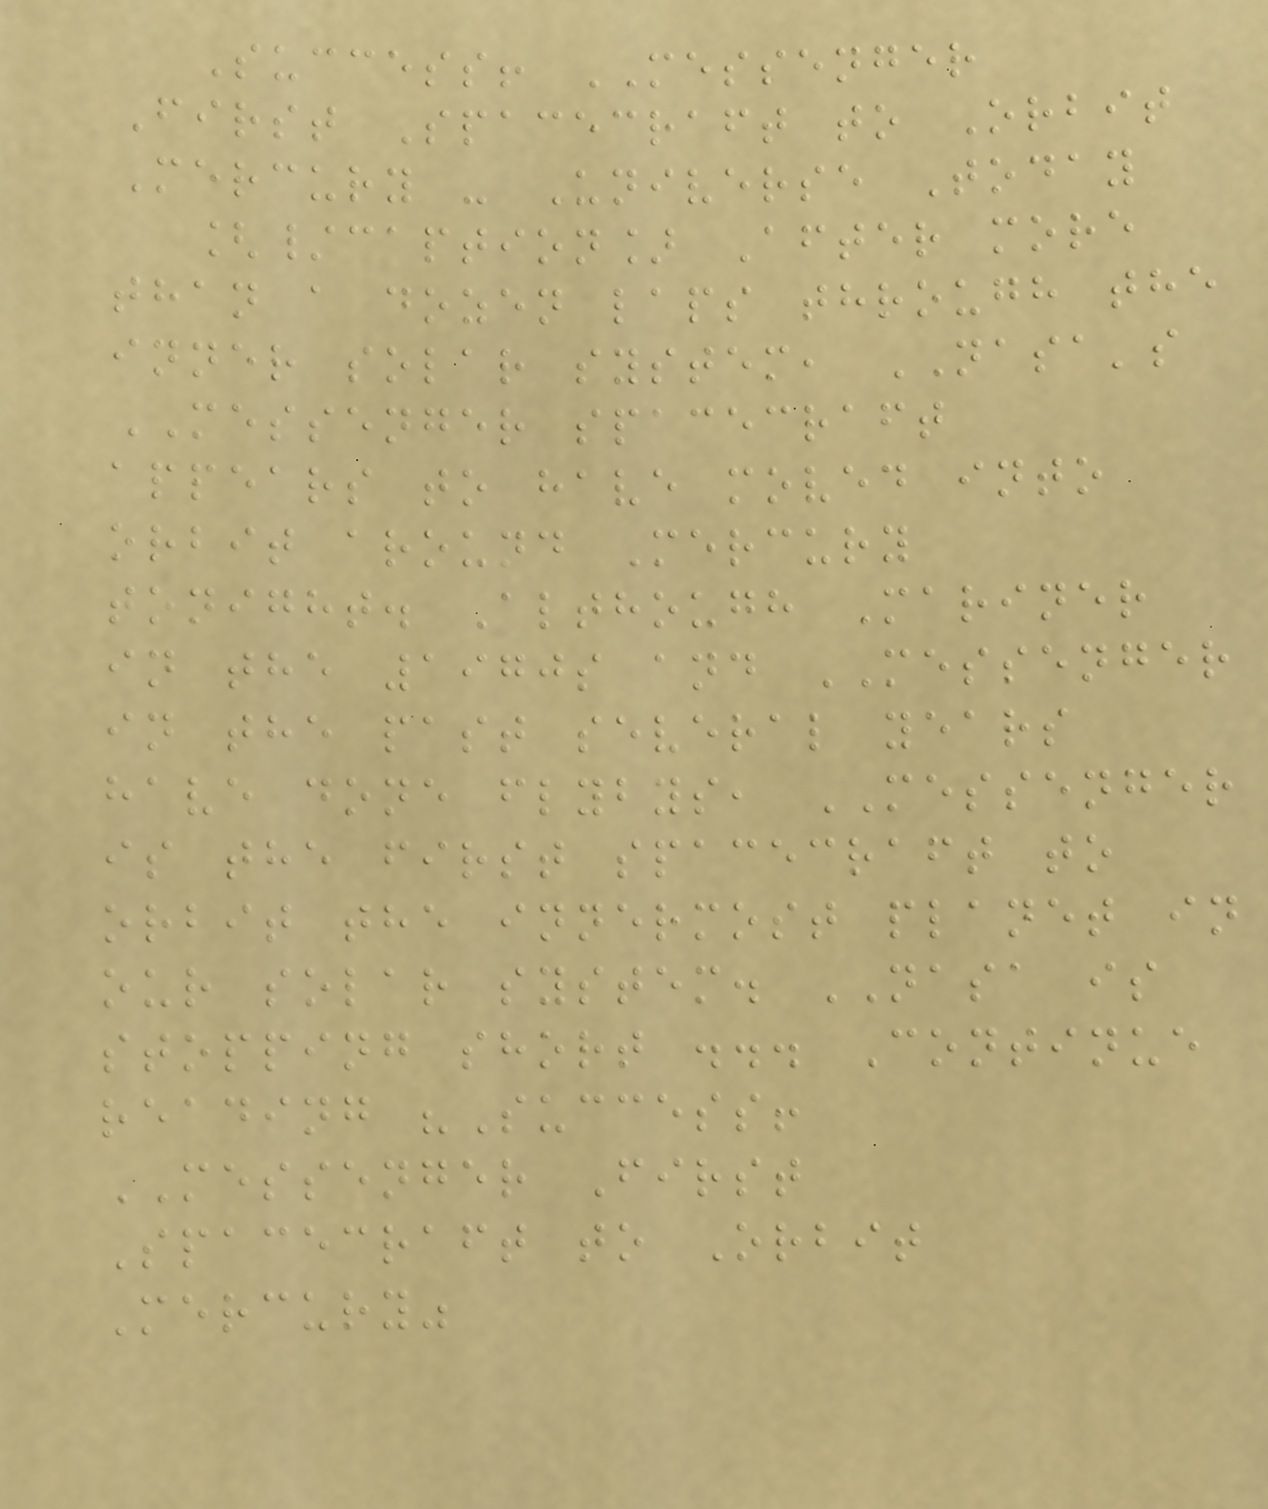Success! MESSENGER
First Spacecraft to Orbit
Mercury - Universe Today
[/caption] After more
than a dozen laps through the
inner solar system, NASA's
MESSENGER spacecraft
appears to have moved into
orbit around Mercury
tonight. Although Mariner
in the 1970s and MESSENGER
in the past several years
have done flybys, MESSENGER
is the first spacecraft to
orbit the innermost planet in
our solar system. NASA is
stopping short ... Continue
reading "Success!
MESSENGER First
Spacecraft to Orbit
Mercury"
